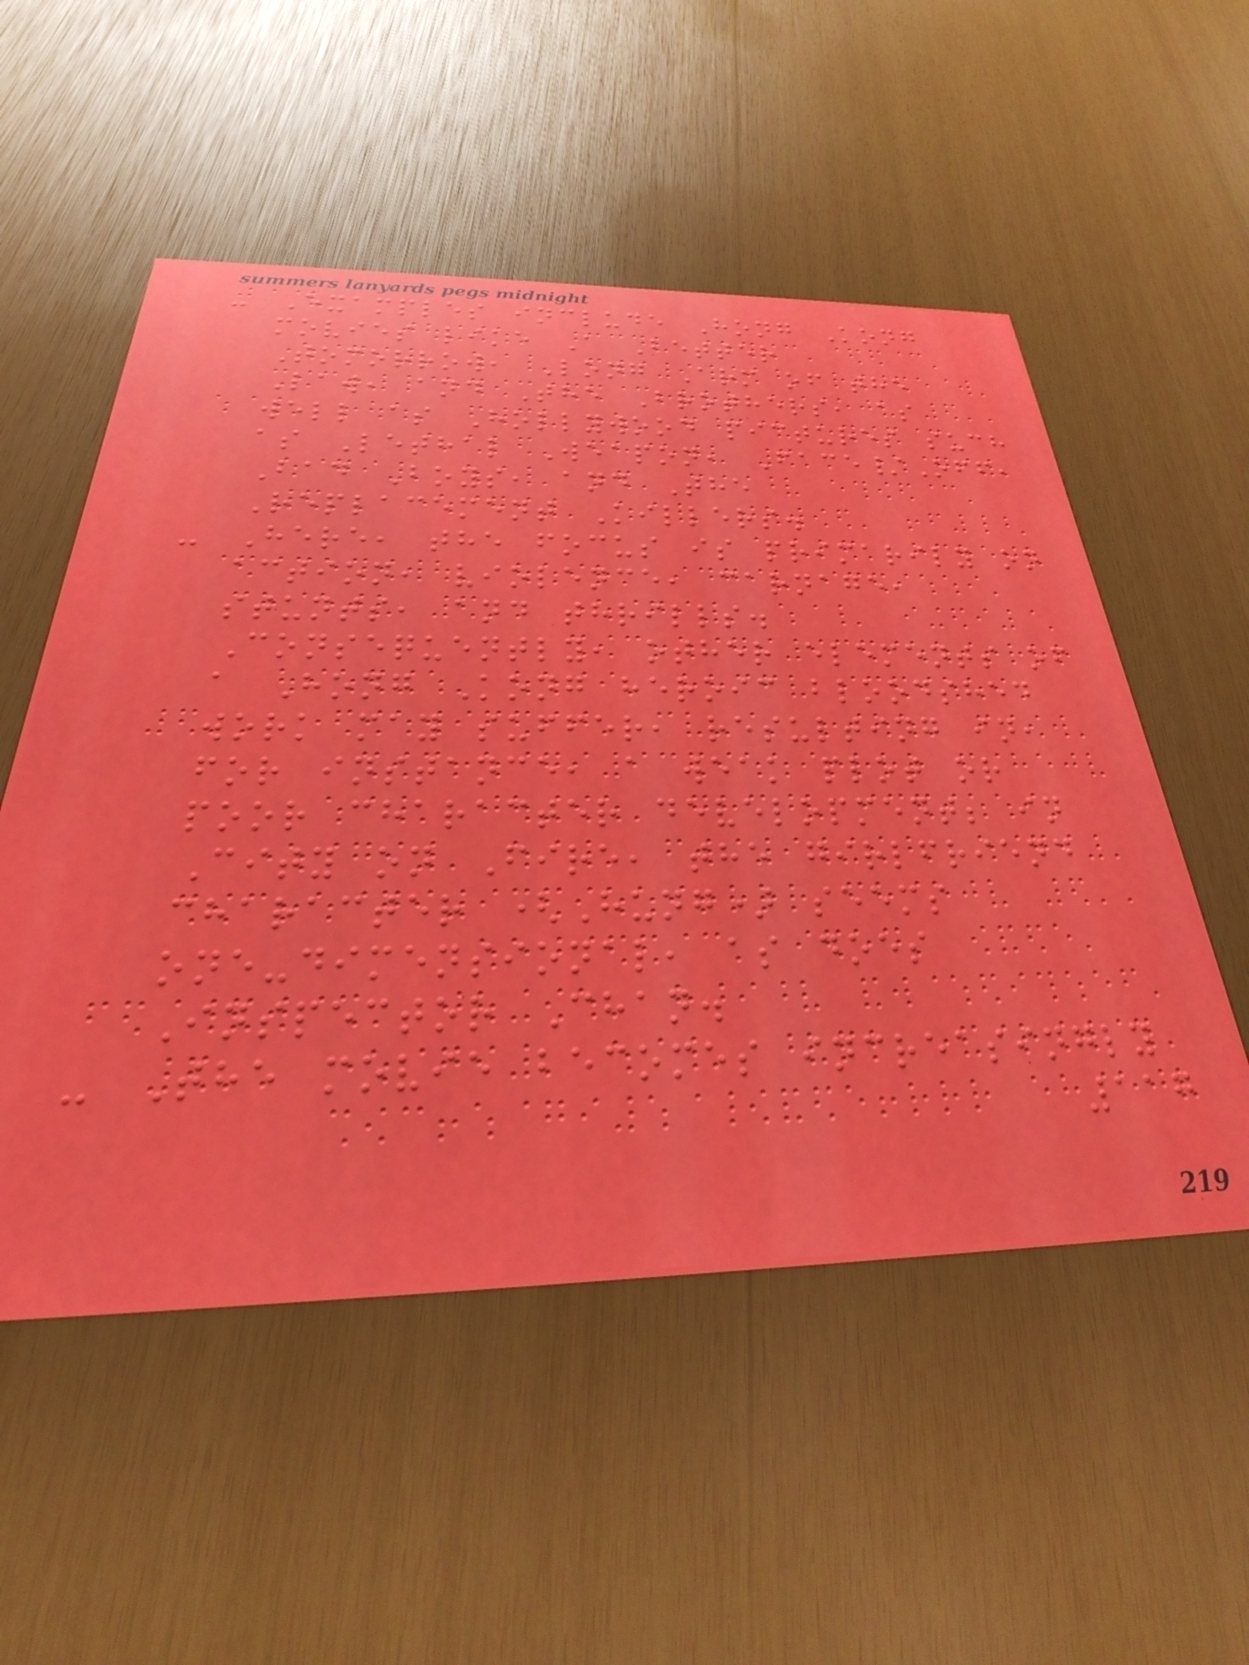- Examples include Hong Kong
movies like A Better
Tomorrow, Long Arm of the
Law, and The Brothers, as
well as Hollywood pictures such
as Lethal Weapon, Face/Off,
Bad Boys, and The
Replacement Killers.
- Here, the focus is primarily on
action, violence, carnage,
stunts, and thrills.
Consequently, other elements of
a Hong Kong heroic bloodshed
work may suffer, resulting in,
for instance, a weak plot or
poor character development; in
City on Fire, the girlfriend
character (Hung) seems
one-dimensional, as does
Inspector Chan.
- The movie becomes increasingly
117
